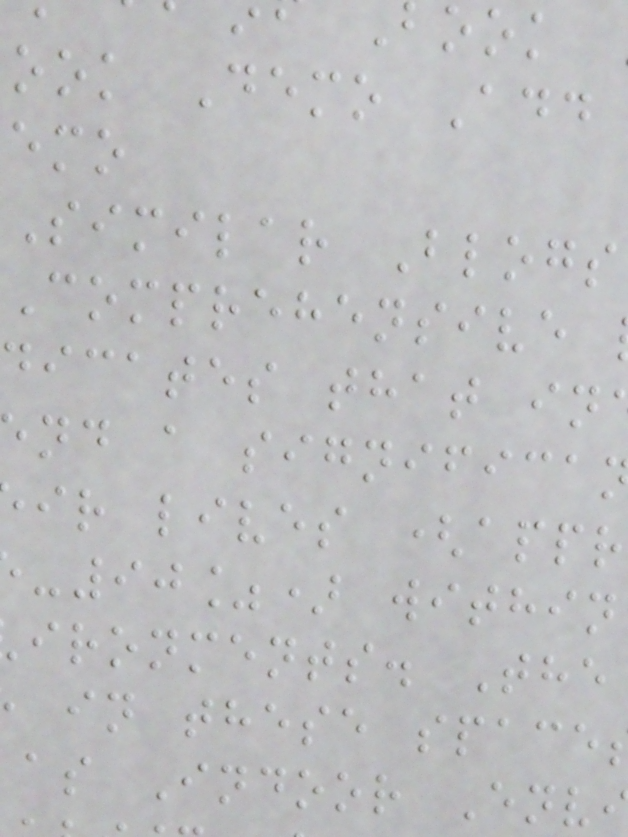ook Demo Add
Similar Blogs
Comprehensive
dicates that in
nd a significa
ir lives (appr
-90%) within
ironments. The
in these space
as Indoor Env
